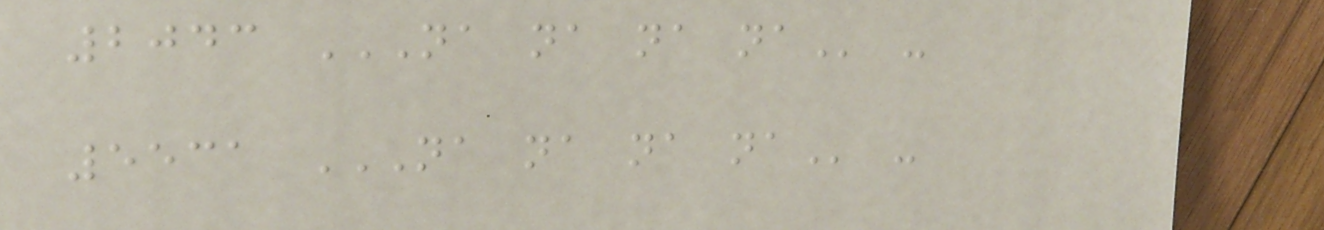2043 NA NA NA NA -
5531 NA NA NA NA -
